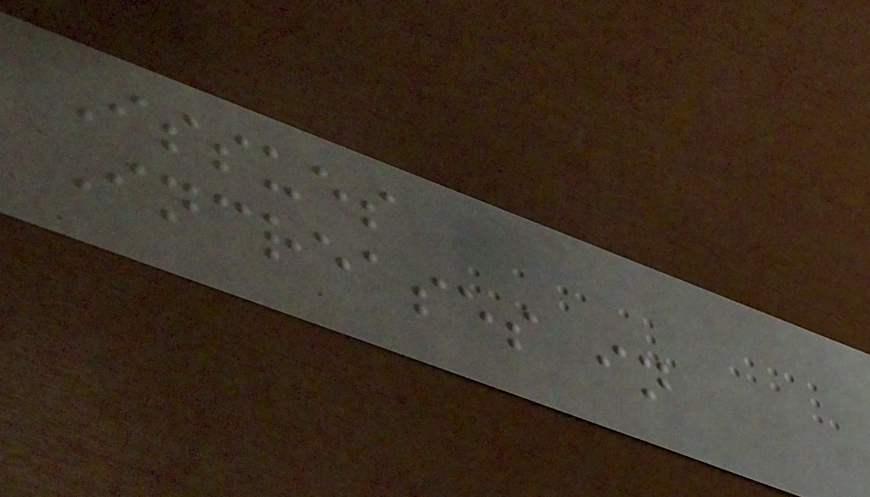Issues
Increases in
